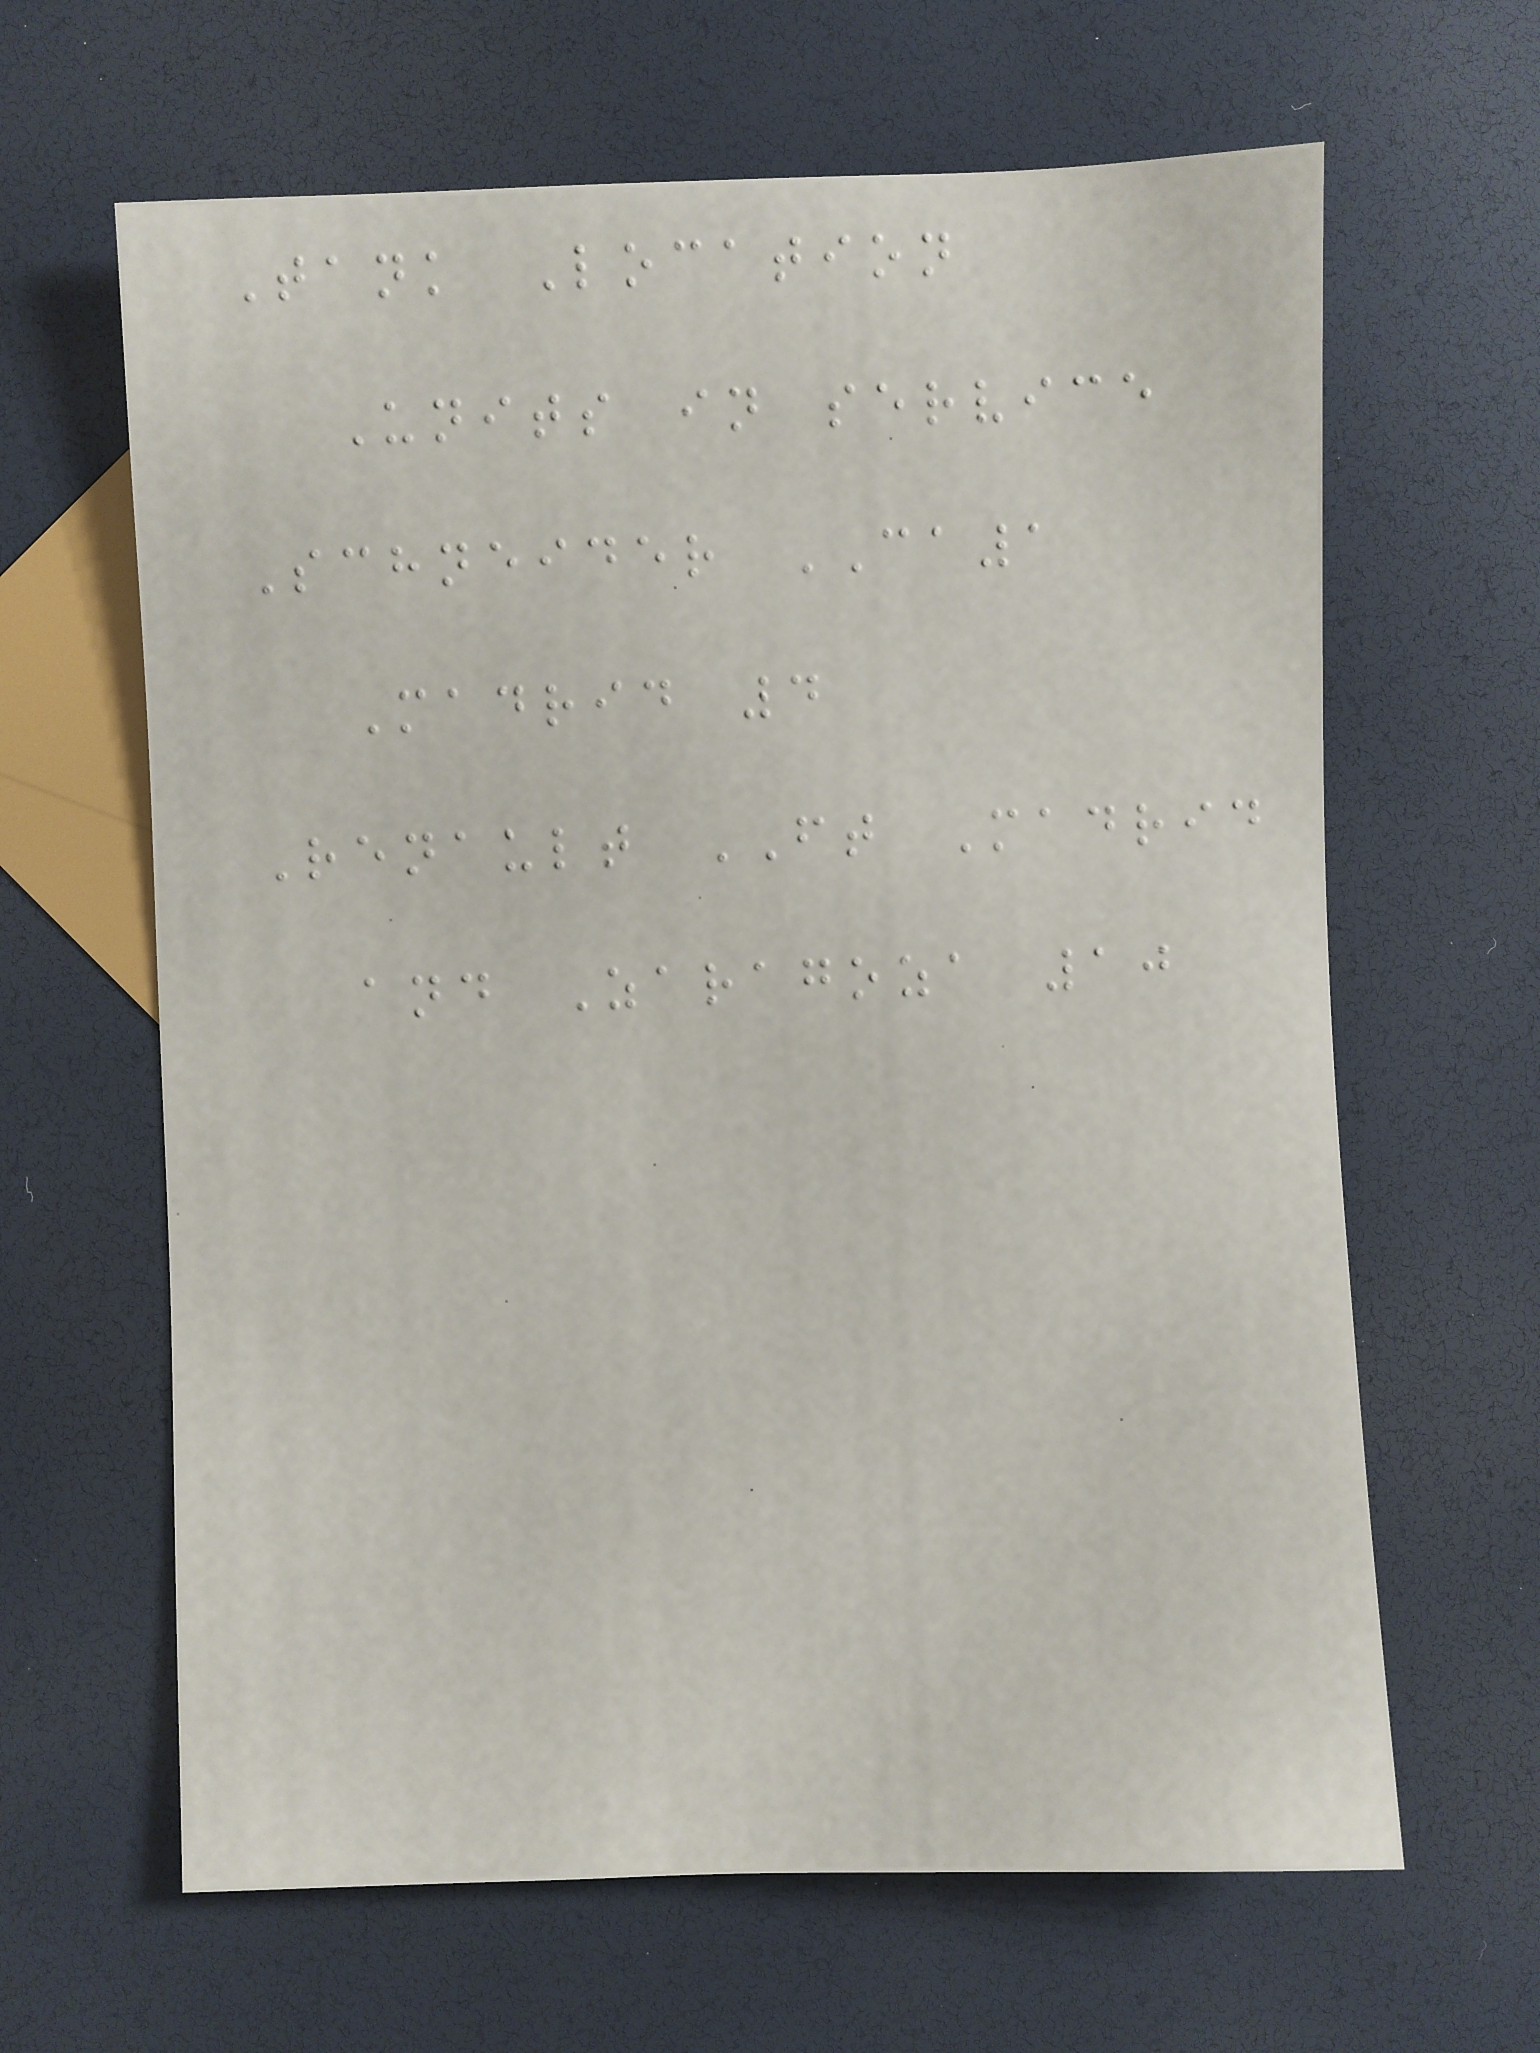Tank Location
Units in service
Schneider CA1
Madrid 4
Renault FT Madrid
and Zaragoza 10
